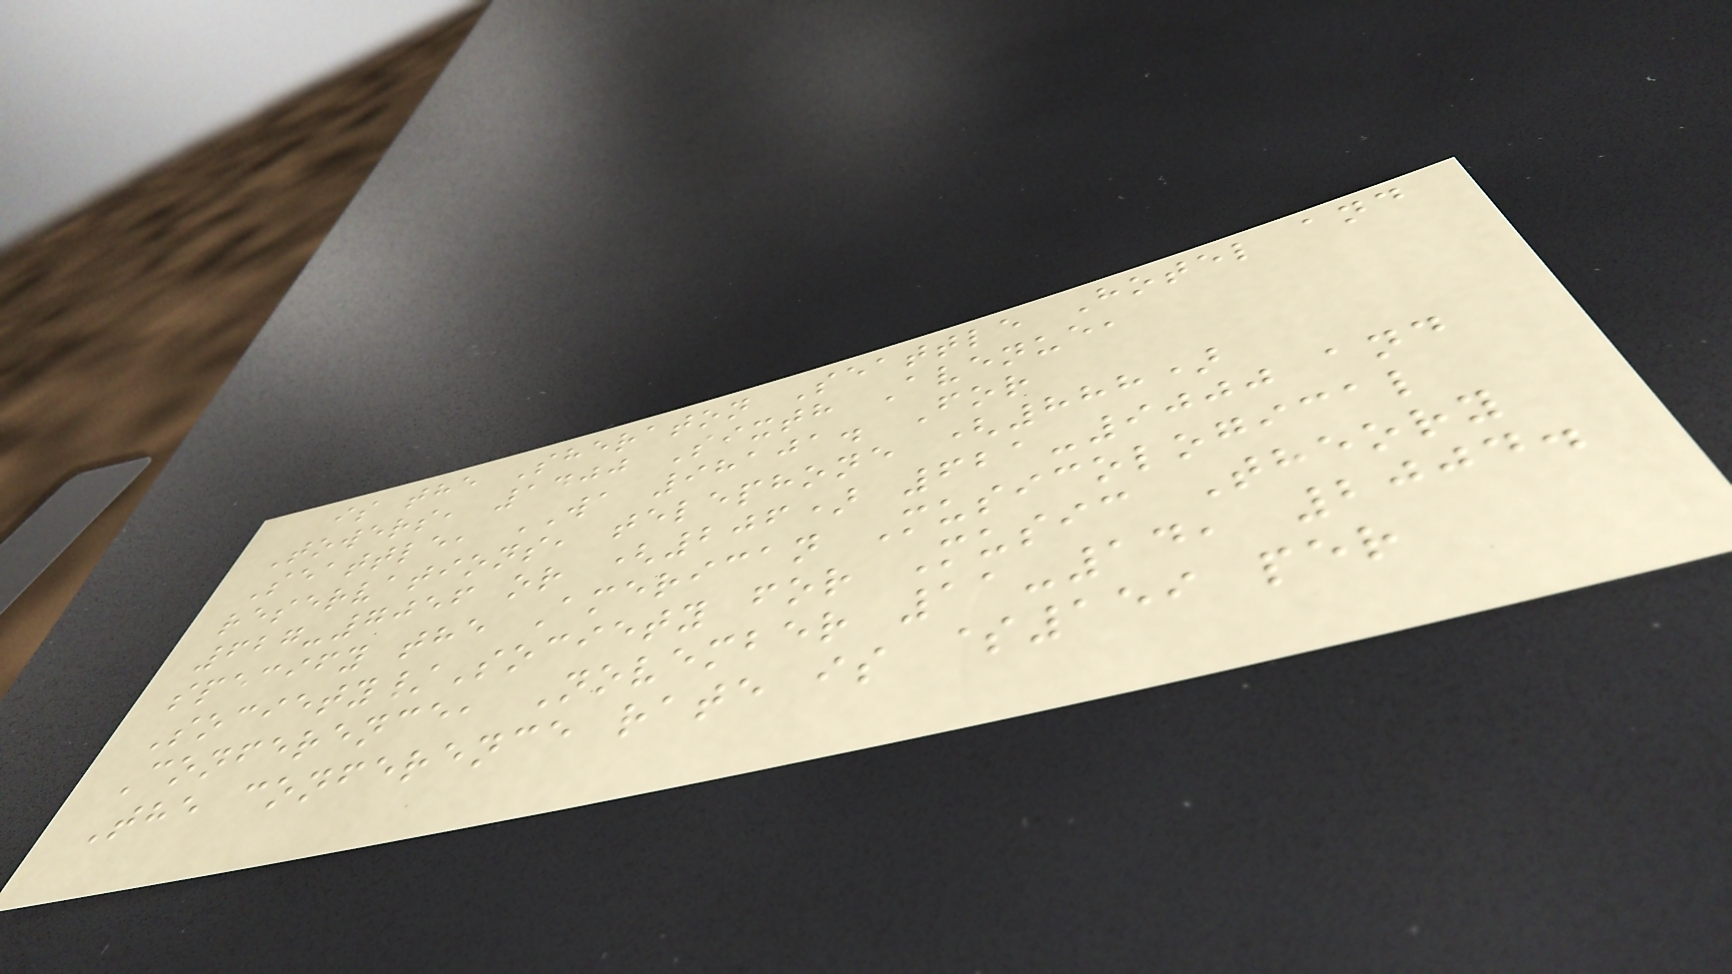is the Sheraton Seattle Hotel and
Towers, 1400 Sixth Avenue,
Seattle, WA 98101. For
reservations, telephone (888)
627-7056 or (206) 621-9000 and
specify the American Musicological
Society/Society for Music Theory
Conference, November 11-14, 2004.
The conference rate is $159 per
